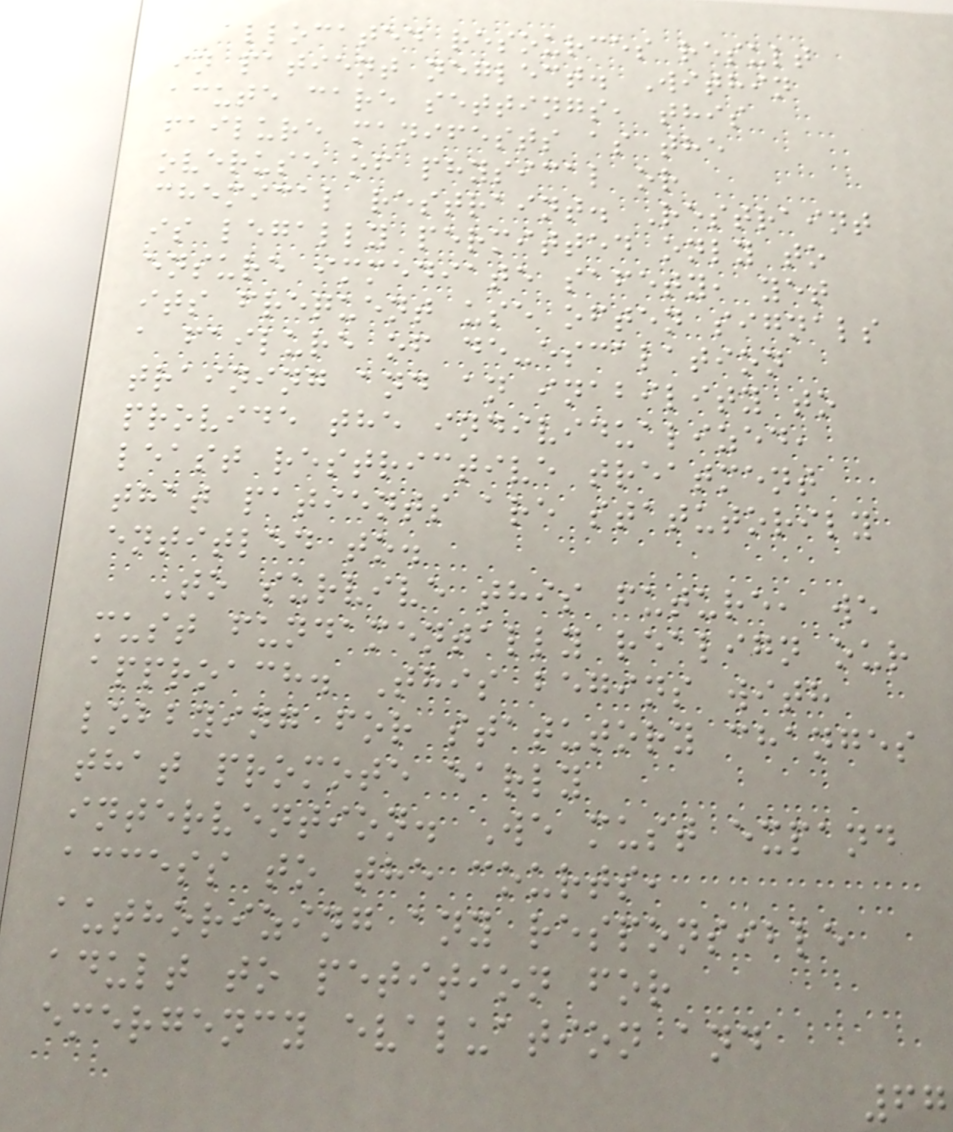allocated resources result
in patient neglect. Within
acute care settings, this
failure manifests as the
overuse of physical or
chemical restraint. Restraint
is legally permitted only to
ensure immediate safety, yet
its frequent use often signals
a failure of de-escalation
training and an inability to
provide the individualized,
least restrictive treatment
that patients are statutorily
entitled to.
To survive this future, we
must fundamentally realign our
approach. This begins with
lobbying for statutory changes
that promote early
intervention. We must expand
access to the courts,
authorizing any responsible
adult to petition for
emergency evaluation and
67
